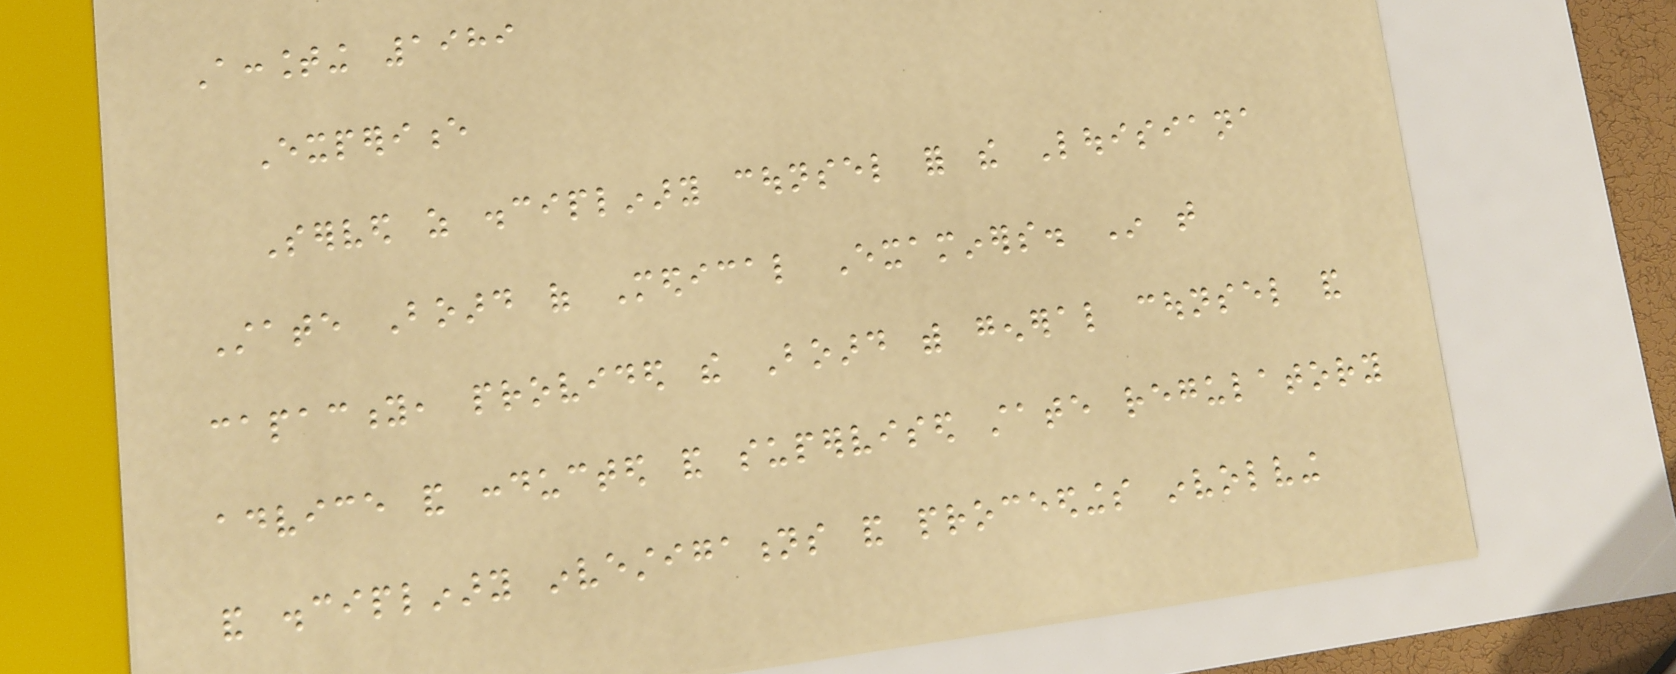Accounting 1989
Experience
Served as disciplinary counsel for the Louisiana
State Board of Medical Examiners. In that
capacity, provided the Board with general counsel and
advice and conducted and supervised state regulatory
and disciplinary investigations and proceedings involving
